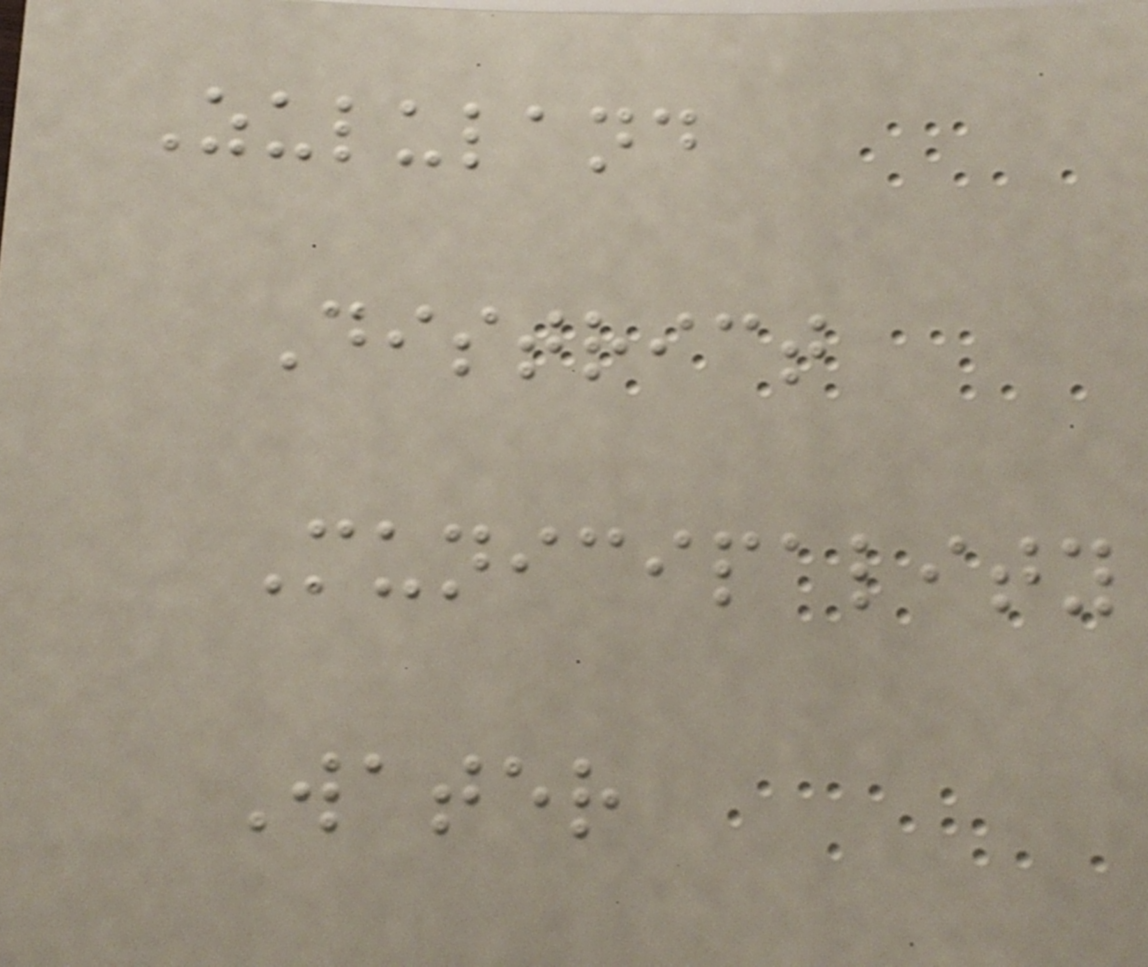Zululand
District
Municipality
Water
